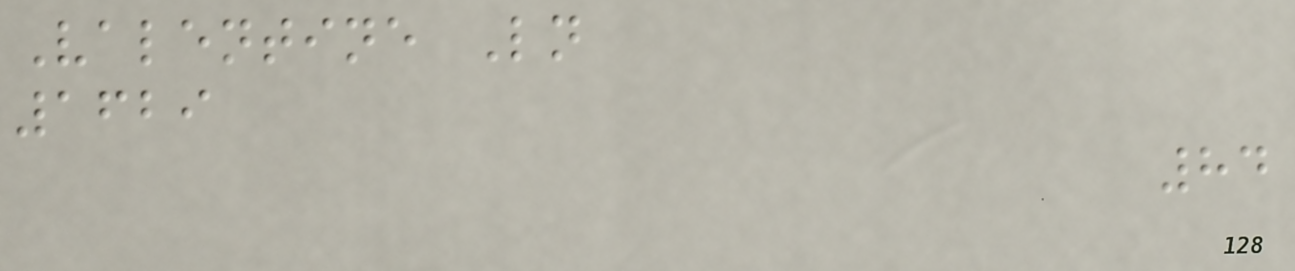Valentine Ln
1629
84
